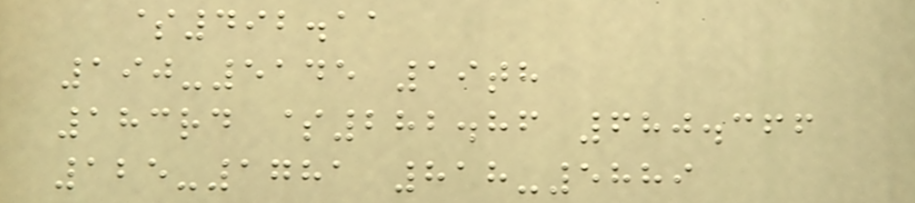$492.11
190-5145 19th
183rd $282.86 680.366
125-1781 818-5889
